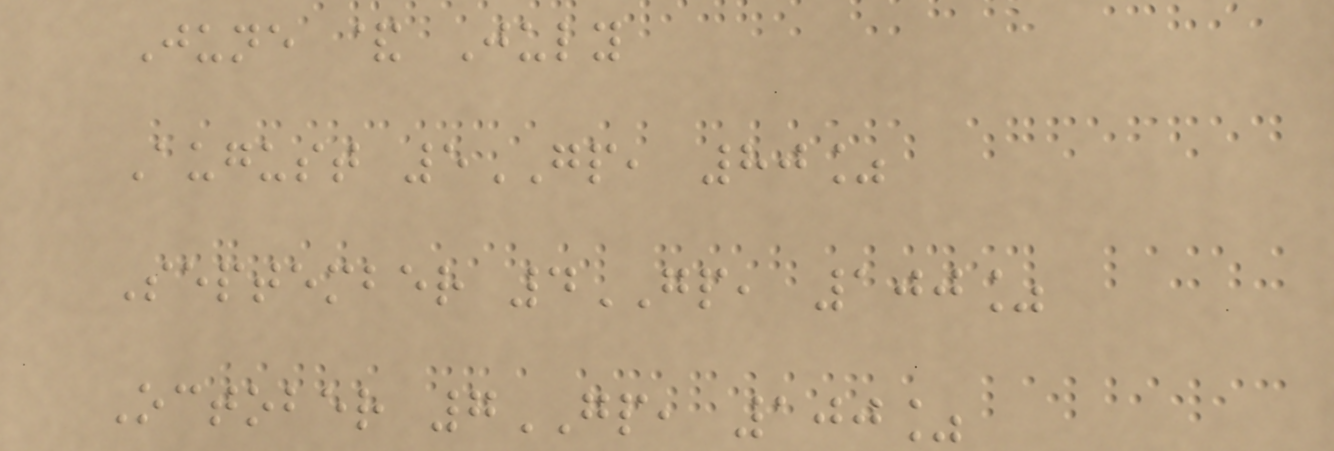June & July
August 5GP, 80%
September 4GP, 100%
October 7GP, 100%
